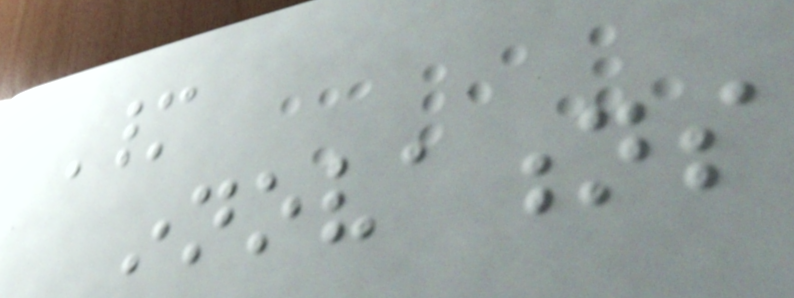Many
innovations
